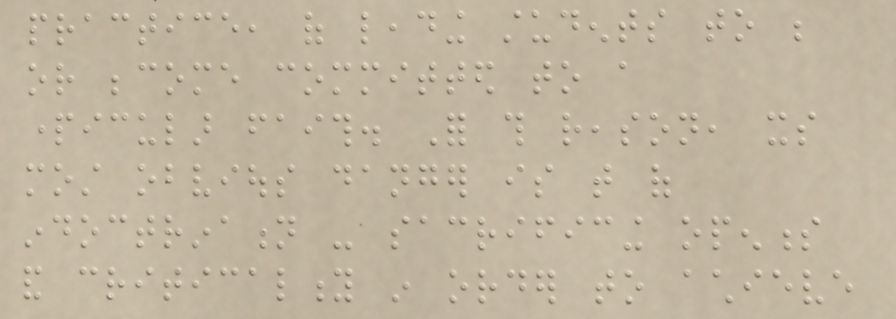practice, of leading students to be
or become committed to a
particular faith. For this reason, its
most obvious danger is that of
indoctrination - sacrificing openness
and criticality in order to achieve
